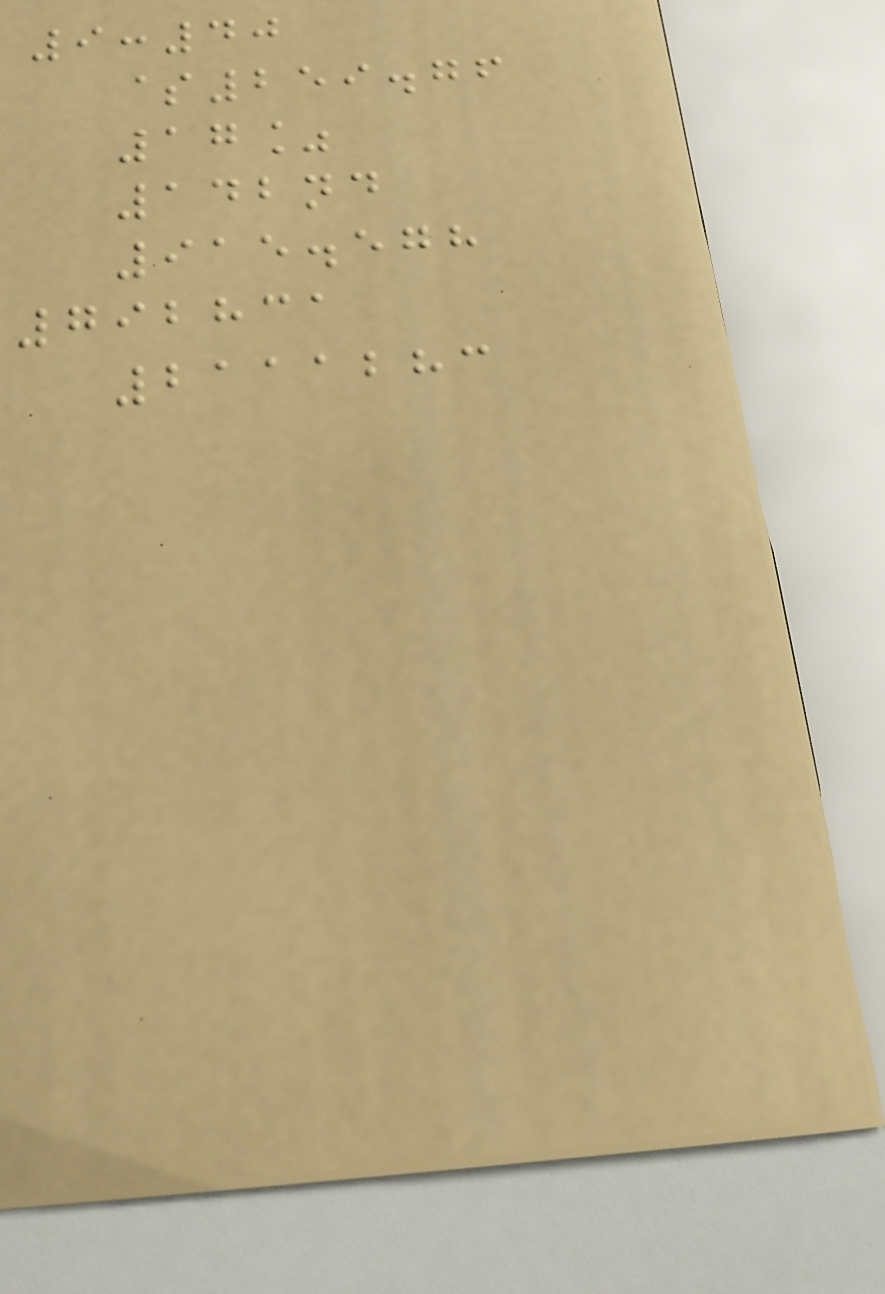9:40
$259.76
17%
142nd
915.578
792831
2111283
